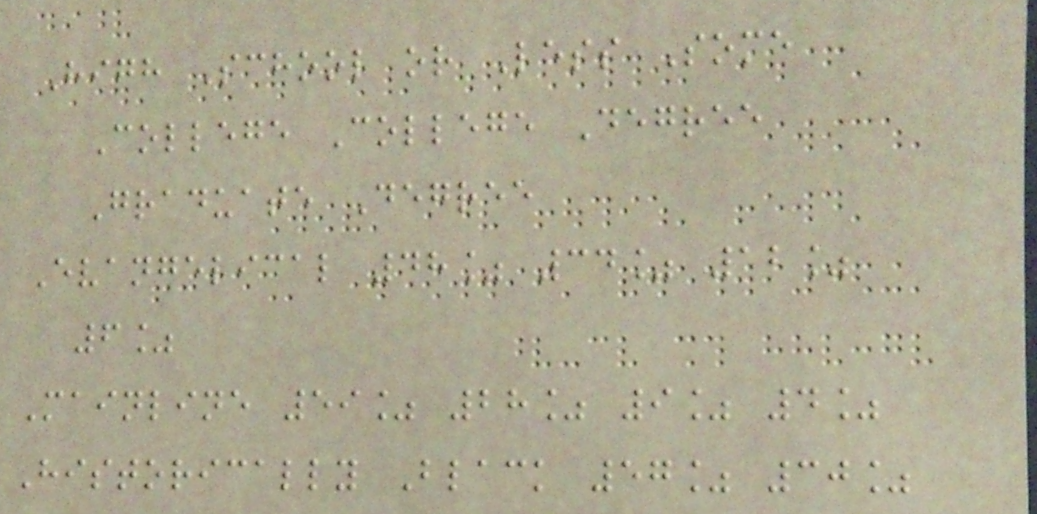High School or Less Some
College College Degree
Graduate Degree
Evangelical 48% 34% 12%
6%
Mainline 59% 28% 9% 4%
Historically Black 57% 30%
